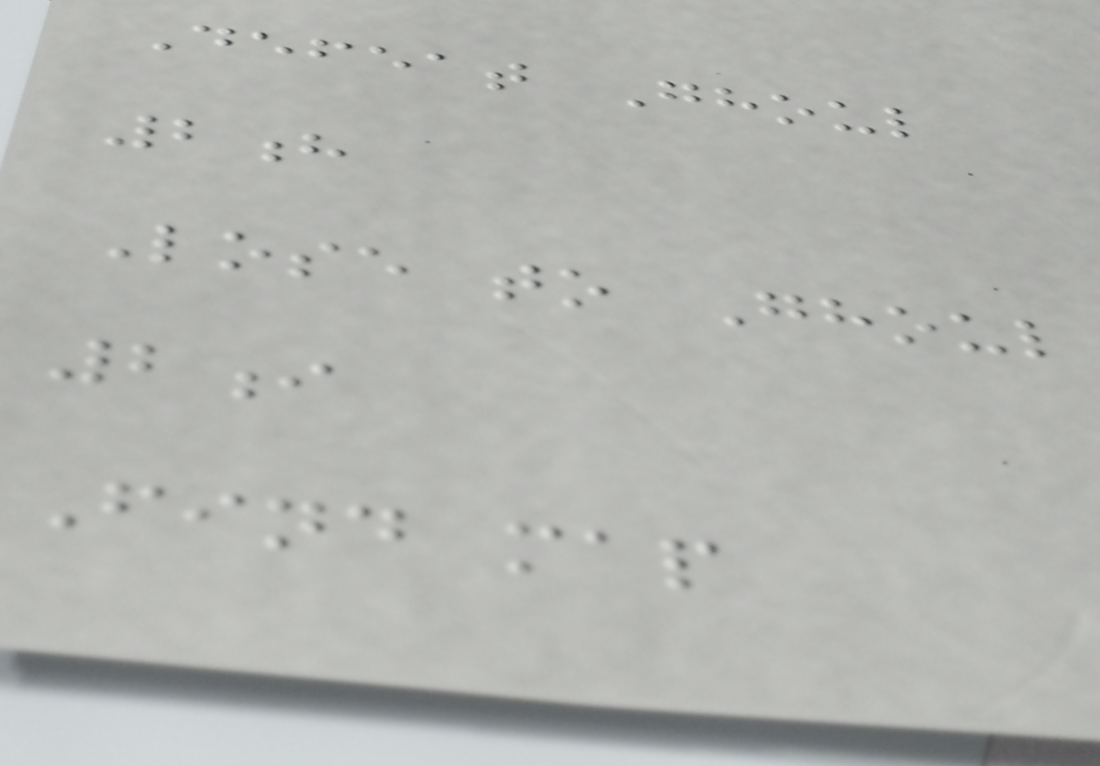Defeat Ghoul
2h
Lose to Ghoul
2i
Find map
